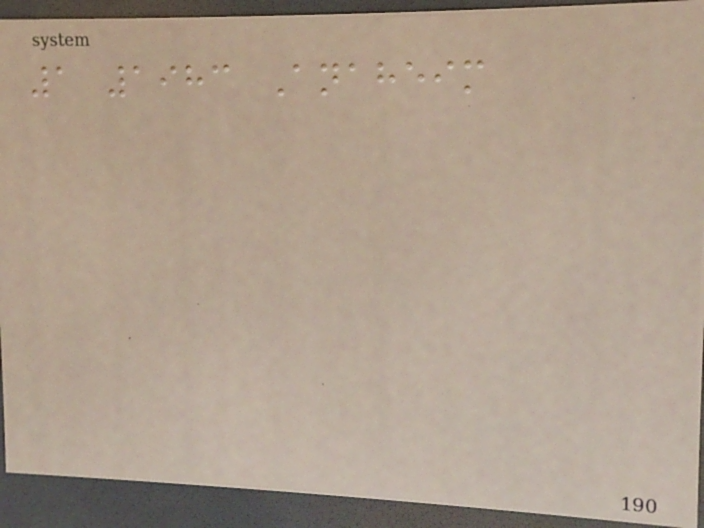1 1983 Anaheim
